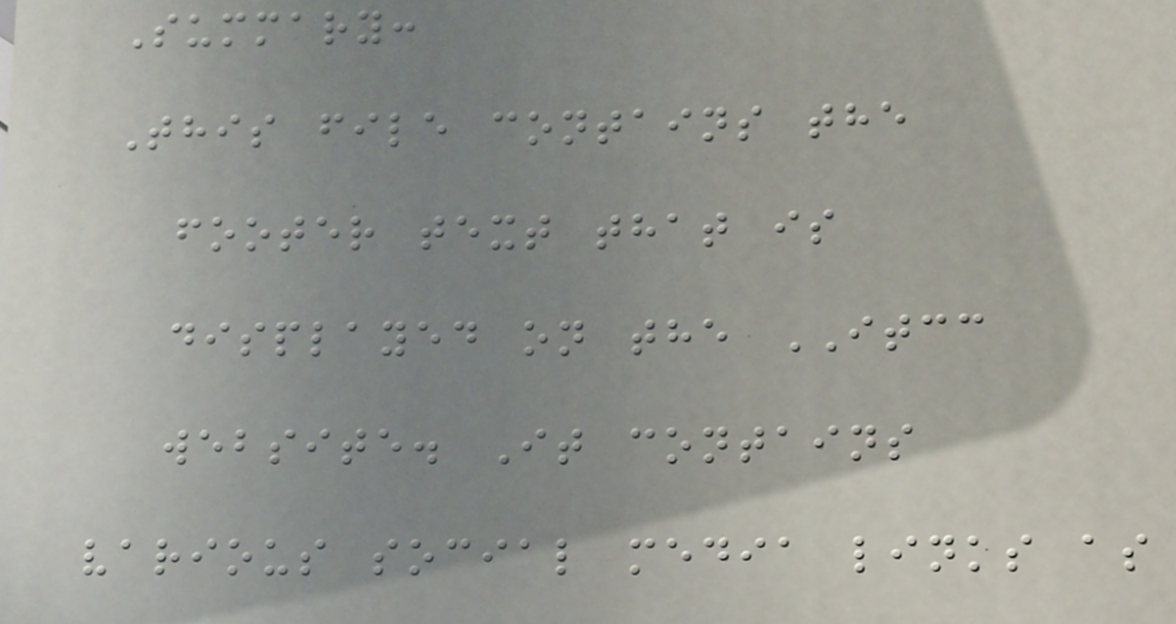Summary:
This file contains the
footer text that is
displayed on the ITCC
website. It contains
various social media links as
